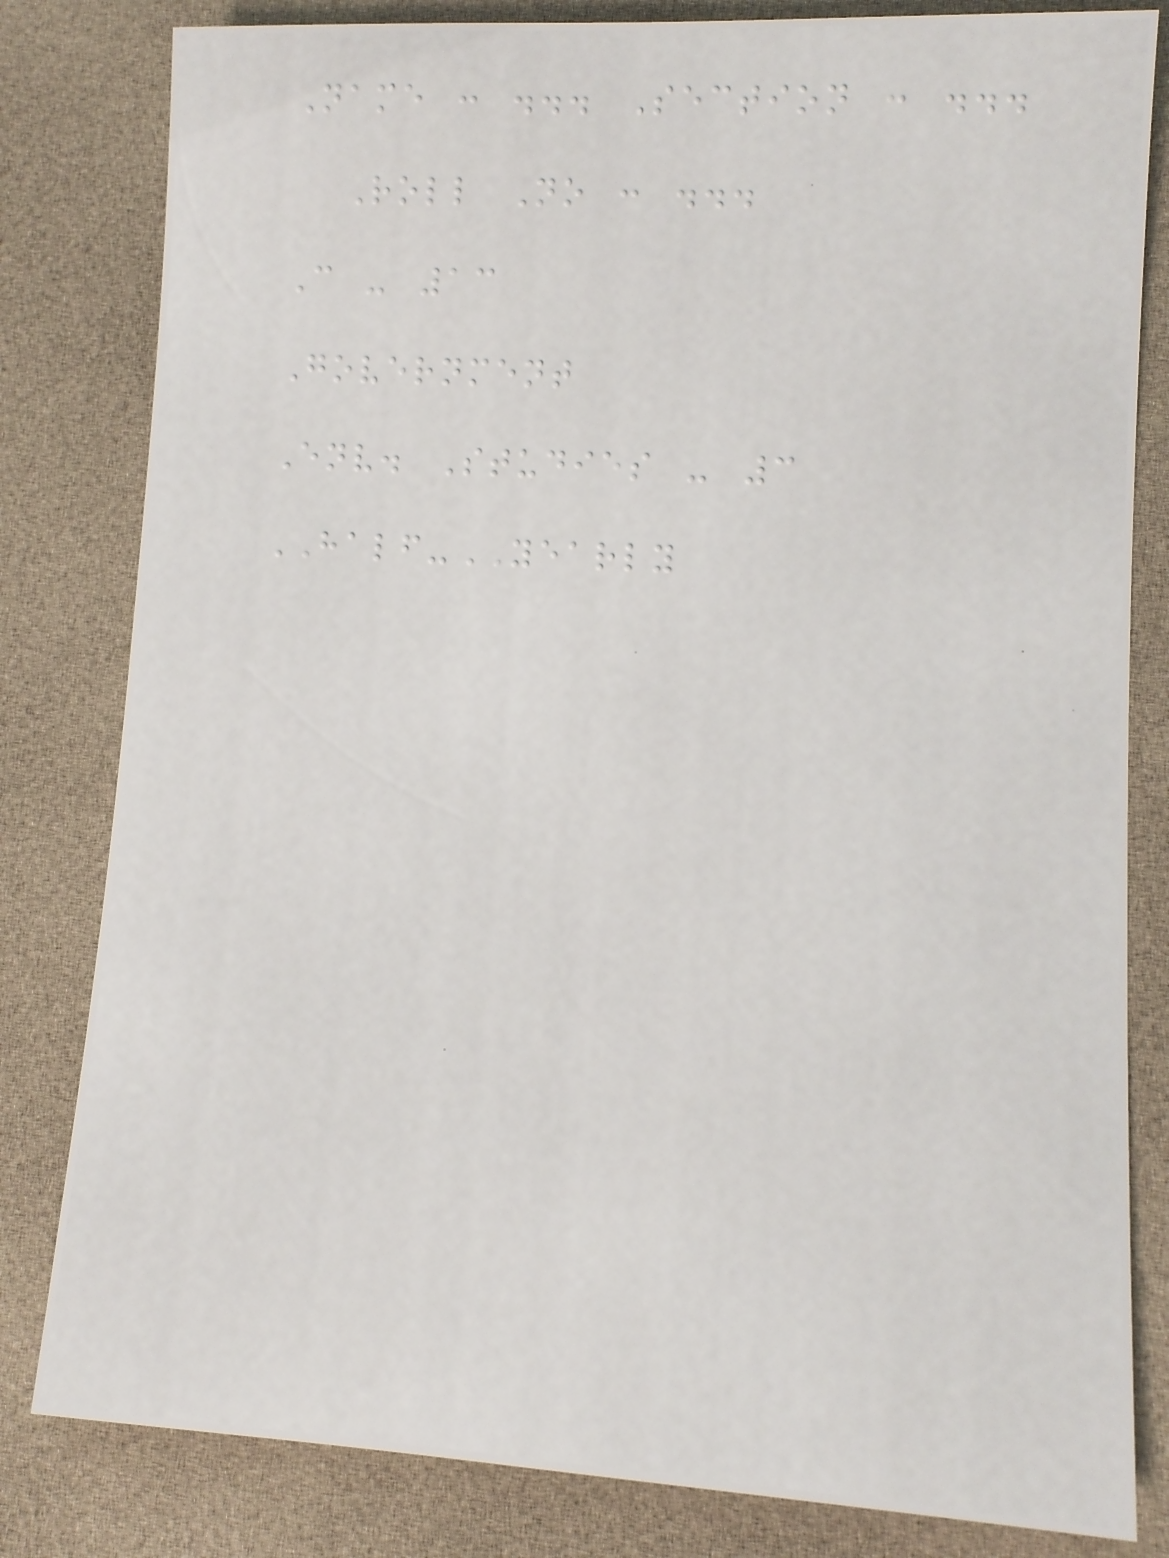Name : ... Section : ...
Roll No : ...
C - 13
Government
Env. Studies - 3
HALF-YEARLY
